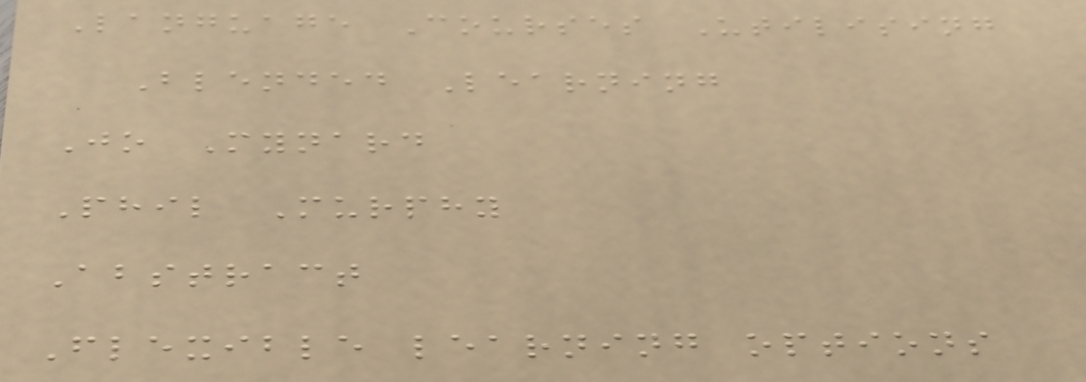Language Courses Utilising
Blended Learning
Jo Mynard
Phil Murphy
Abstract
Flexible learning options
